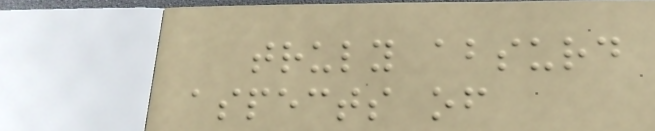truly absurd
aspects of
